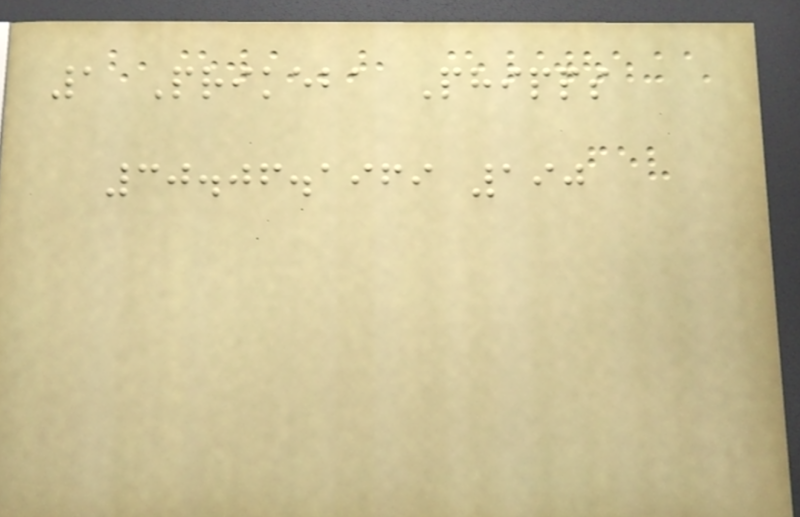1 Prikeba Phipps
30.06.1969 190
